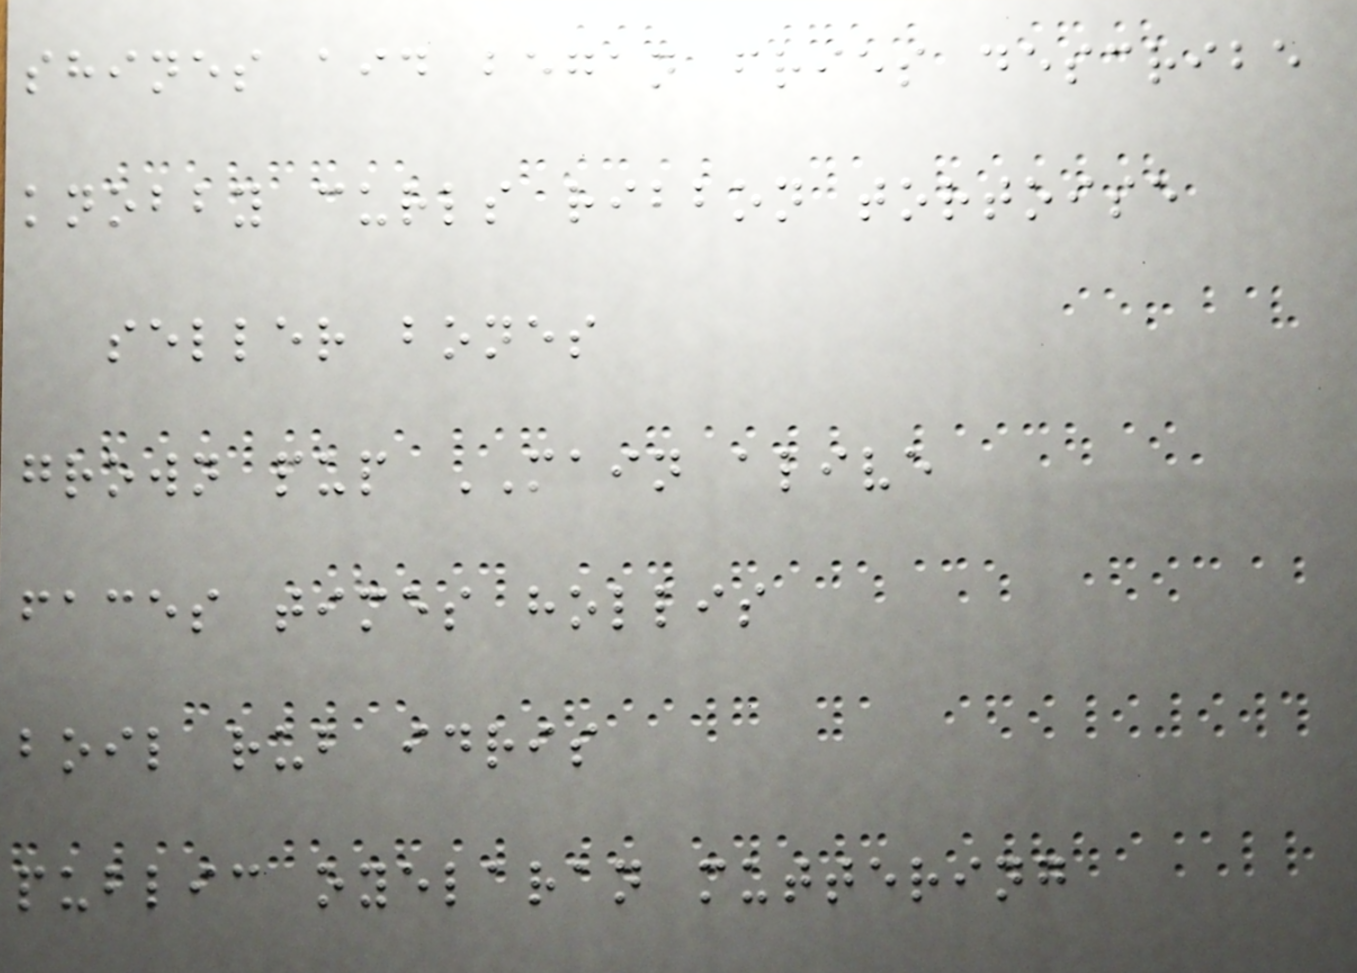shines aid began fries describe
knobby curls ribbon tortoise
seller bones
grown pup MAIN alive
faces times hollis
boil rub idris
public oyelaran muttering
